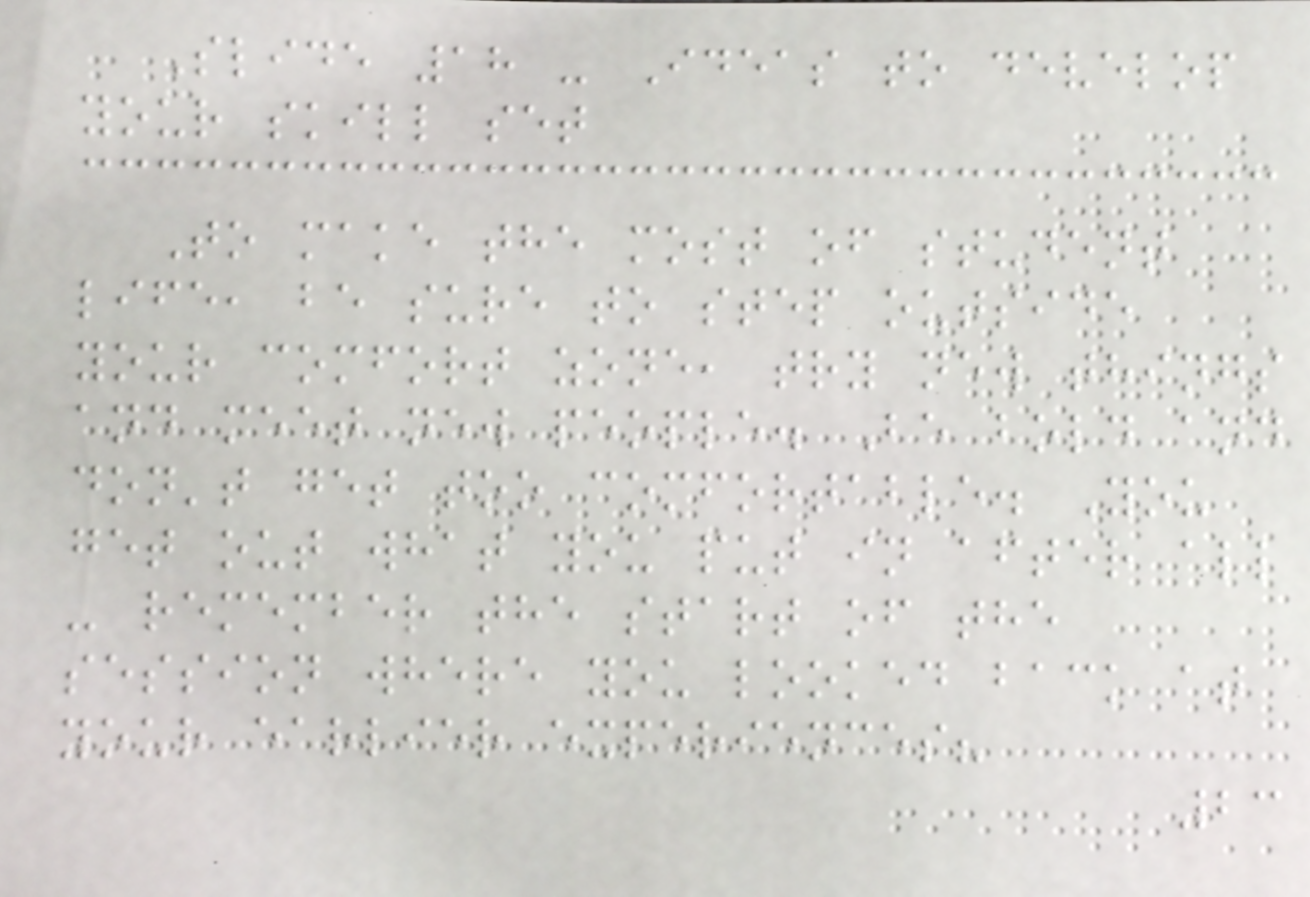Slide 18 - Ideas to develop
your skill set
To make the most of student
life, be sure to step outside
your comfort zone, try new things
and meet new people. Be bold and
don't get too comfortable. You
get out what you put in after all
- remember the start of the
session where you looked back at
your earlier experiences?
23
